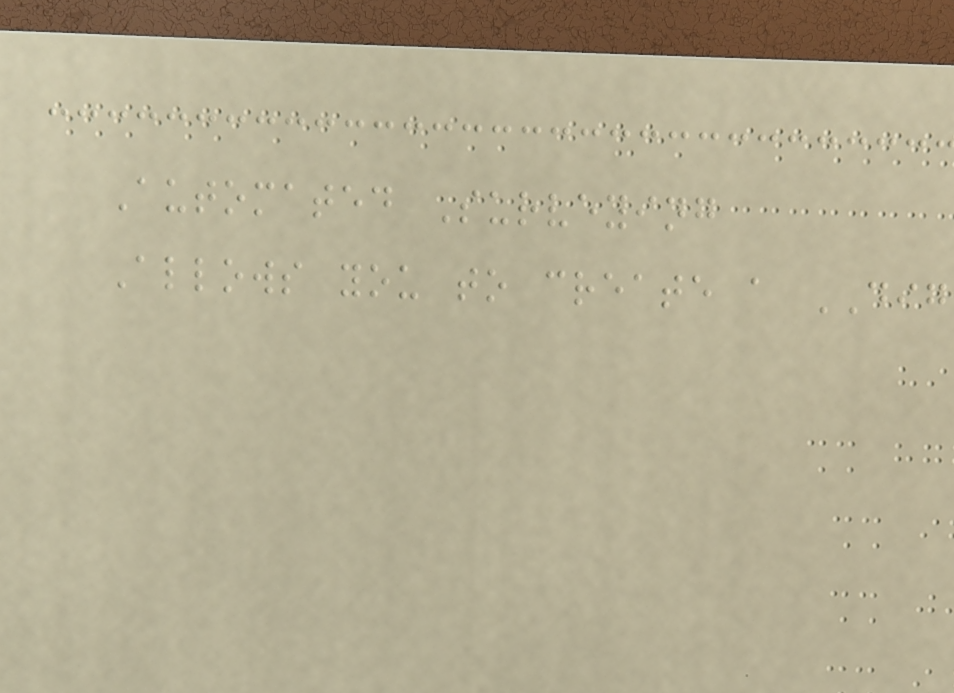Automated Surveying
Allows you to create a DIG
